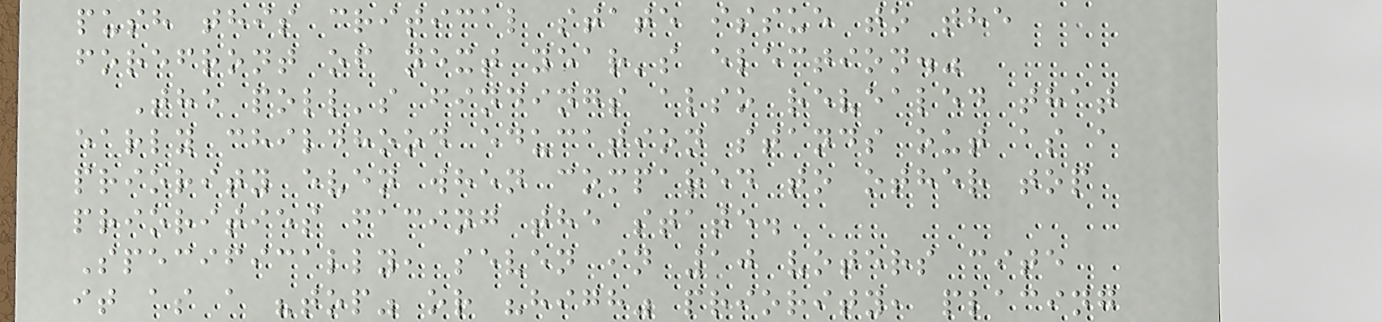push this critical state issue to the
forefront of next year's election."
The poll's findings also revealed that
early childhood education stands out as a
priority even when compared to other top
priorities facing the state.
Specifically, seven in 10 voters cite
it as a "top" or "high" priority, placing
